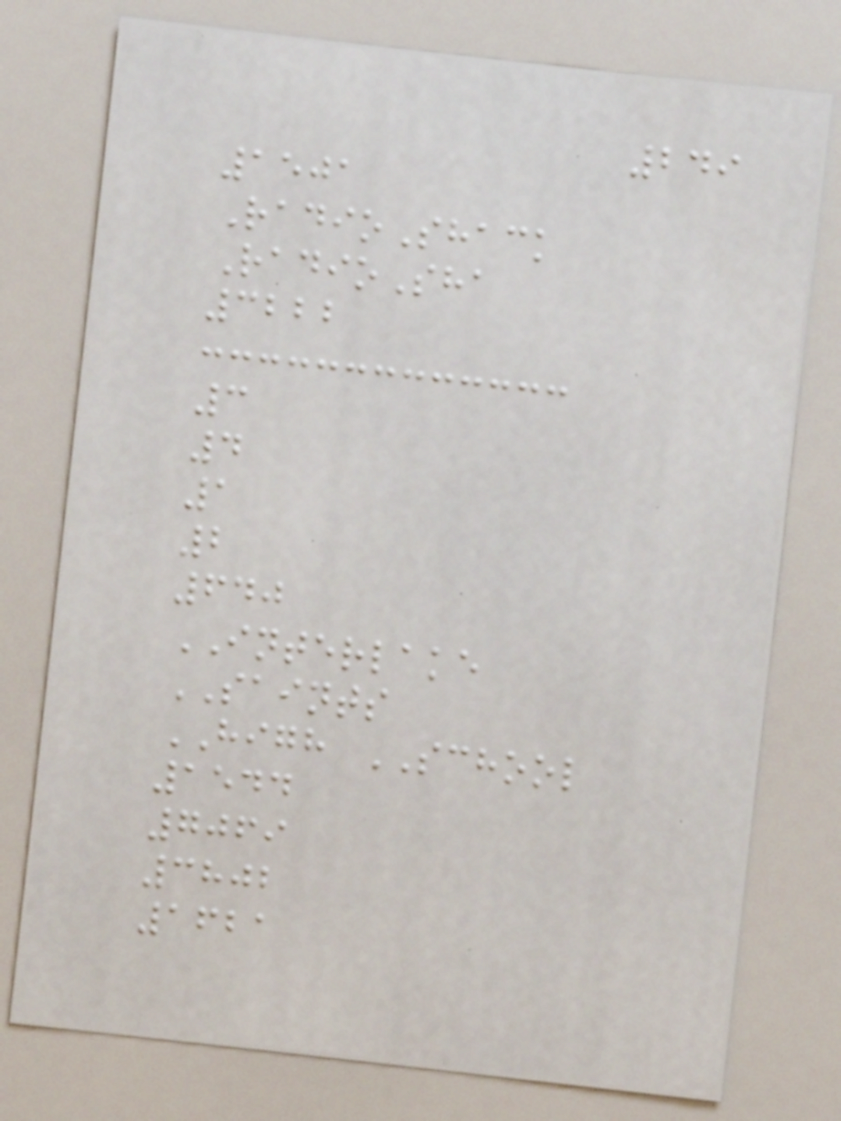249
1501
RadioShack
RadioSha
3222
3
4
1
2
640
INTERLAKE
SAINTS
HIGH SCHOOL
1544
7069
3802
1621
